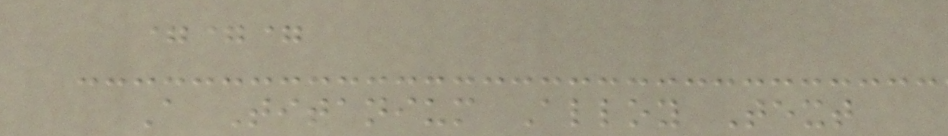===
A Titanium Alloy Text
